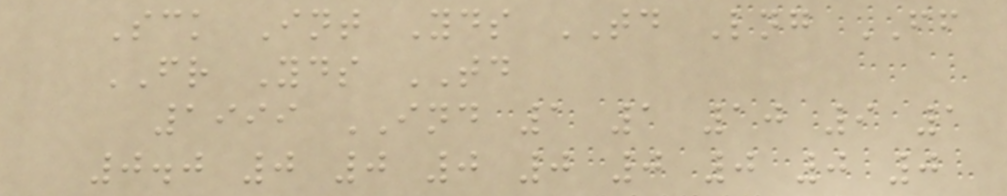Sck Int Yds TD Lng FF
FR Yds TD
1999 IND 1 1 10 9 1
0.0 0 0 0 0 0 0 0 0
